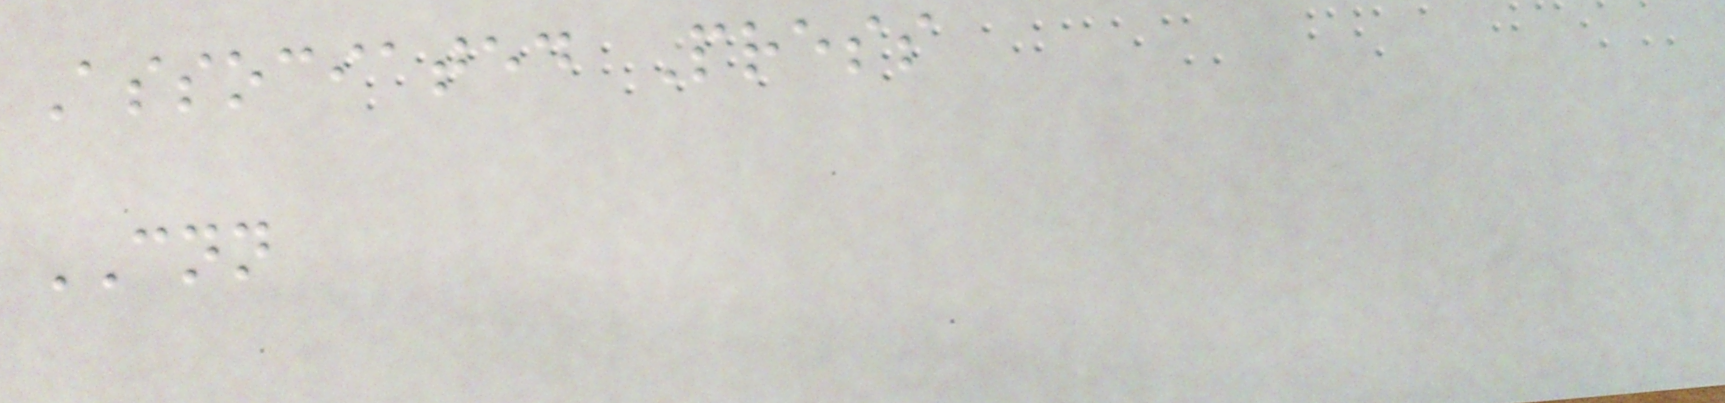Associated Press
CNN
